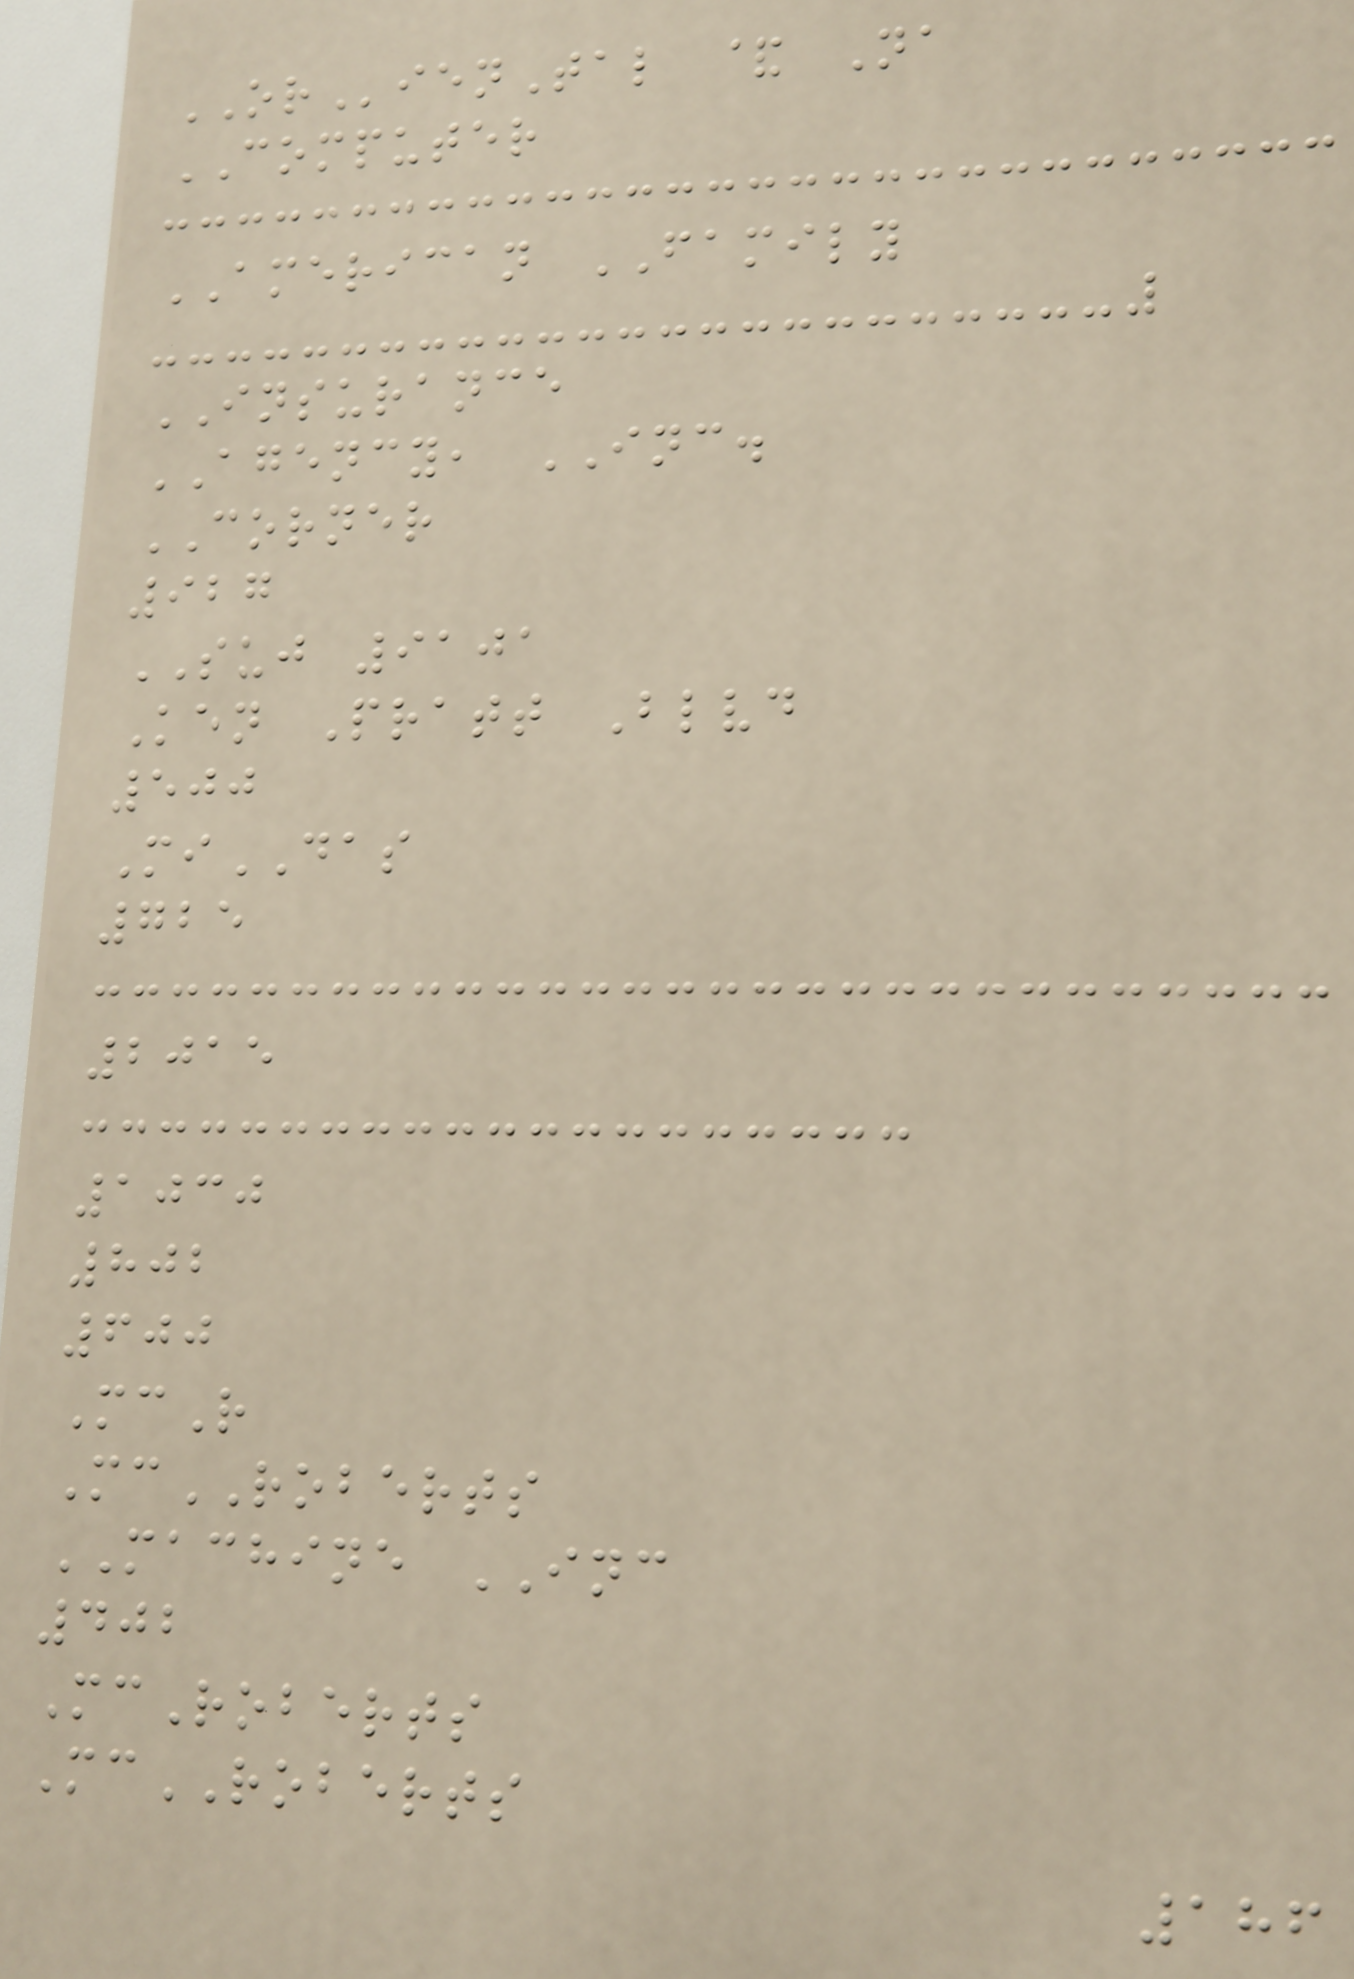ORienTal & Na
COMPUTER
AMERICAN FAMILY
INSURANCE
AGENCY, INC.
CORNER
927
SUJ 9101
Ken Pratt Blvd
500
MiDAS
725
2015
1030
802
600
McR
McROBERTS
MACHINE INC
402
McRoberts
McROBERTS
186
